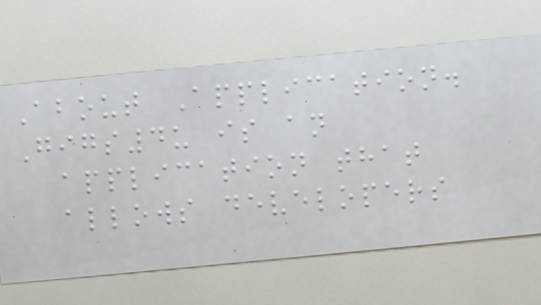About Application.
Gigs4u is an
application that
allows developers
